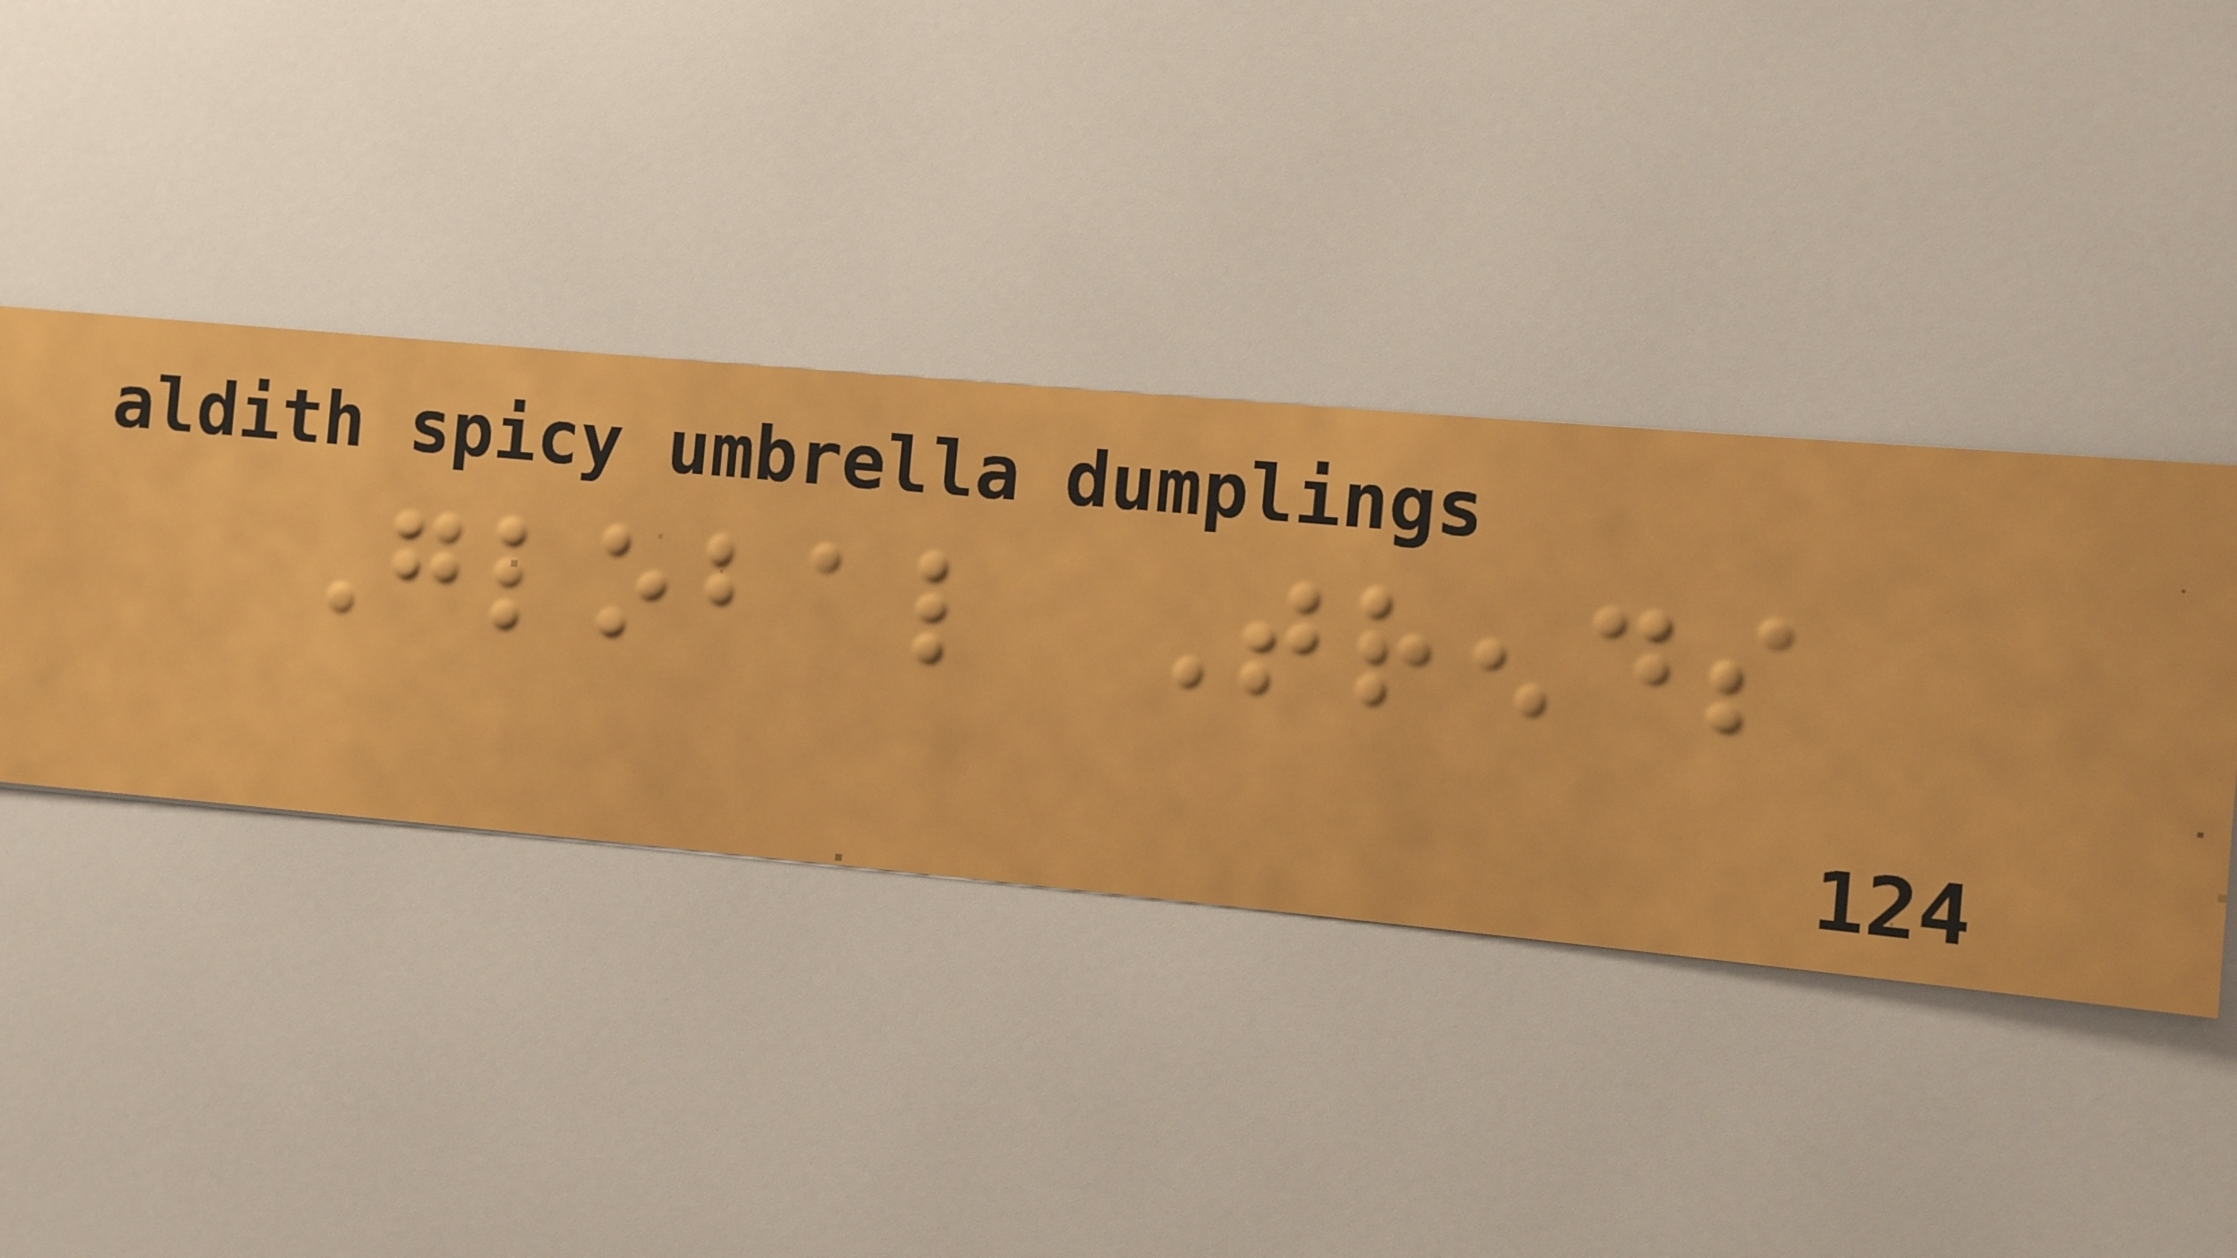Global Trends
